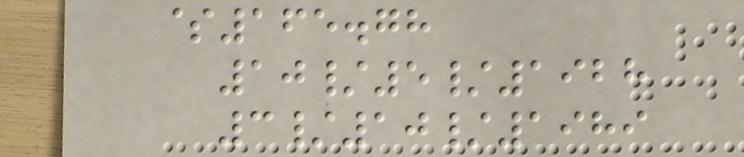$165.78
10/5/1928
3/10/1989
